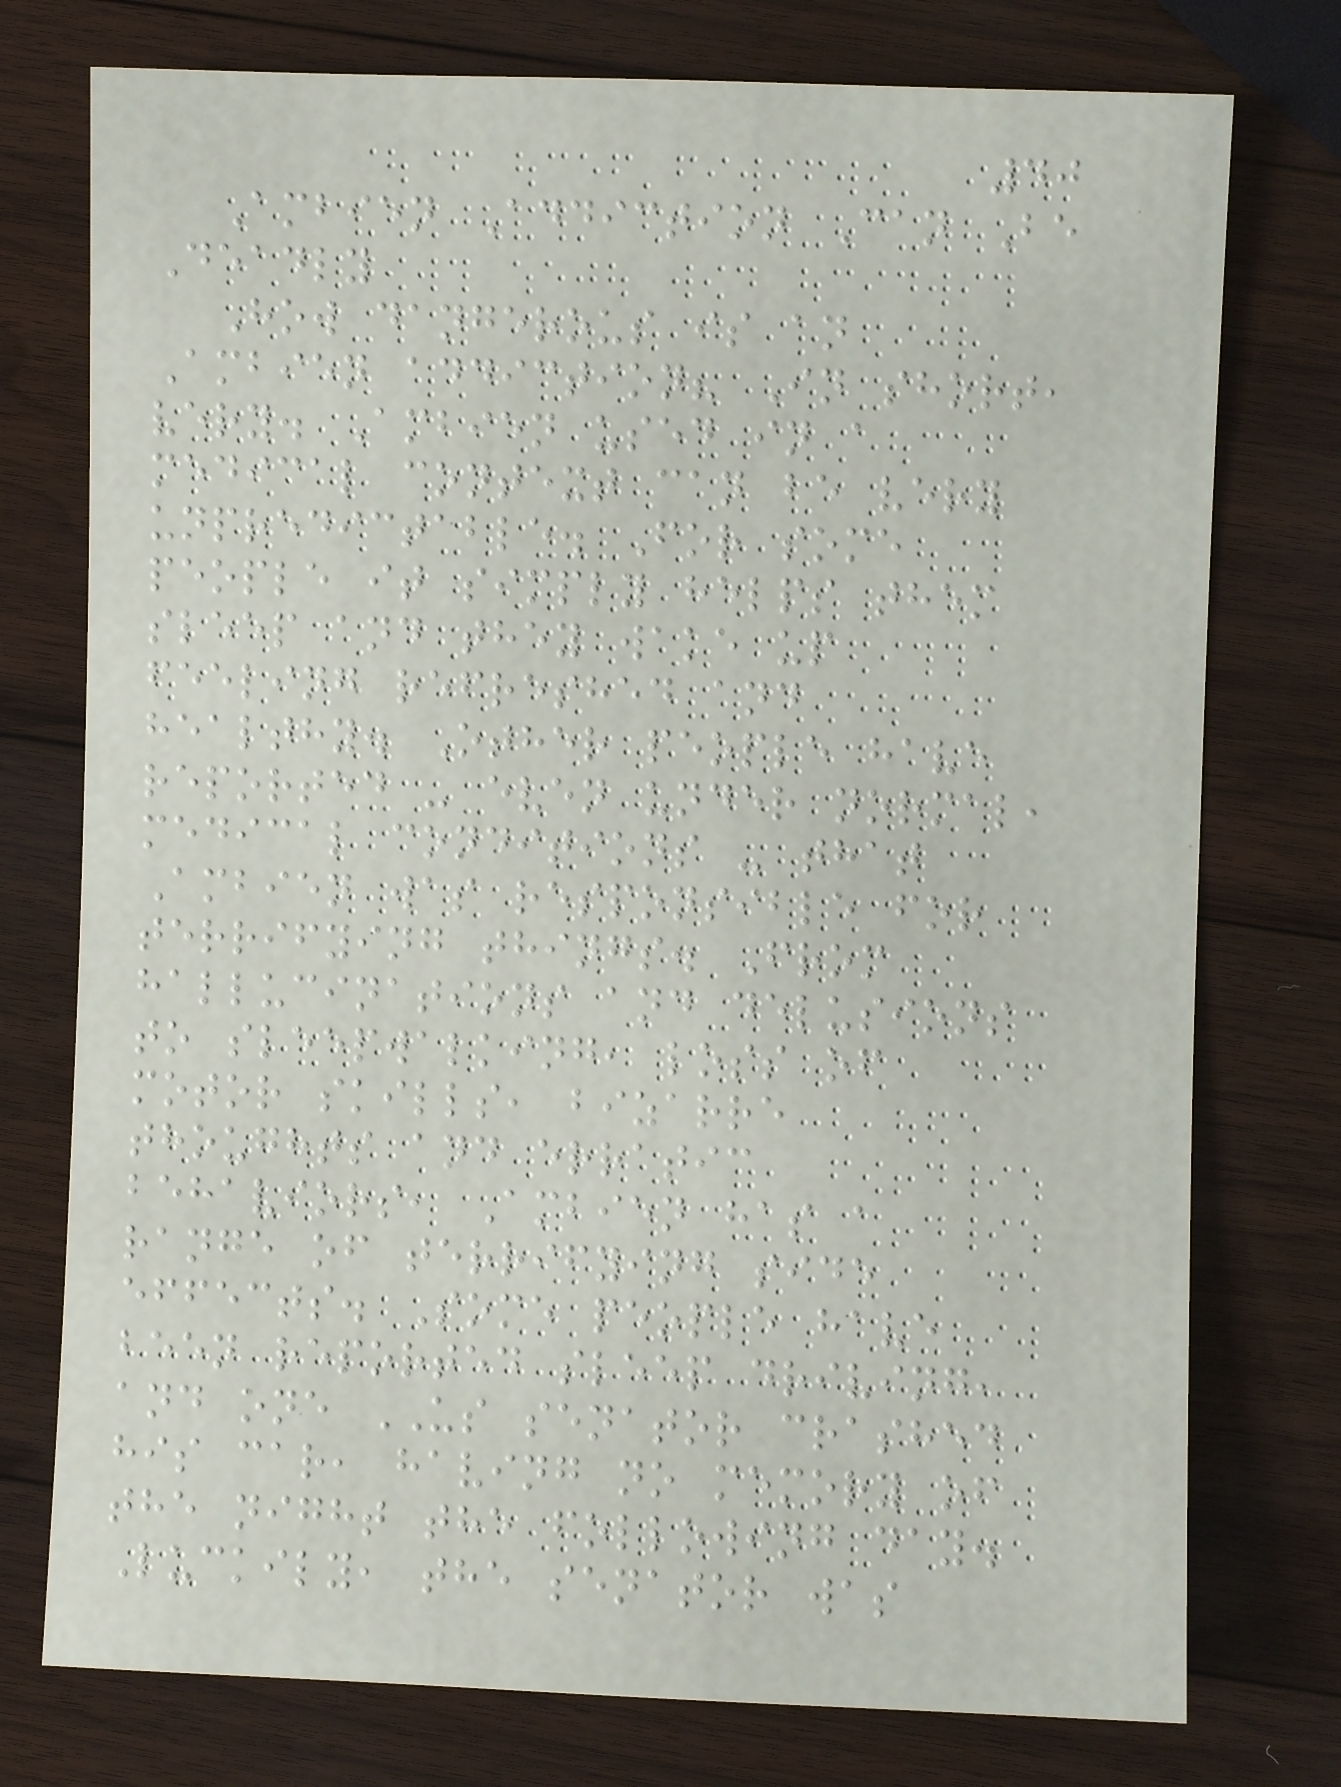40
Ambien Addiction Can Be
Deadly
How dangerous is an
Ambien addiction? In short,
very. Ambien used in a
medical context can be very
unpredictable. For some
people it simply helps them
sleep and they wake up
feeling refreshed and
healthy. Other people have
reported - even under normal,
medical conditions - that
Ambien was responsible for
terrifying things. From
hallucinations and delusions
to sleepwalking, loss of
motor skills, bizarre
thoughts and erratic
behaviors, Ambien has a
range of terrifying side
effects. Some people have
been reported sleep driving,
and one US senator crashed
his car, having no memory of
the night the following day.
Luckily, the senator was
